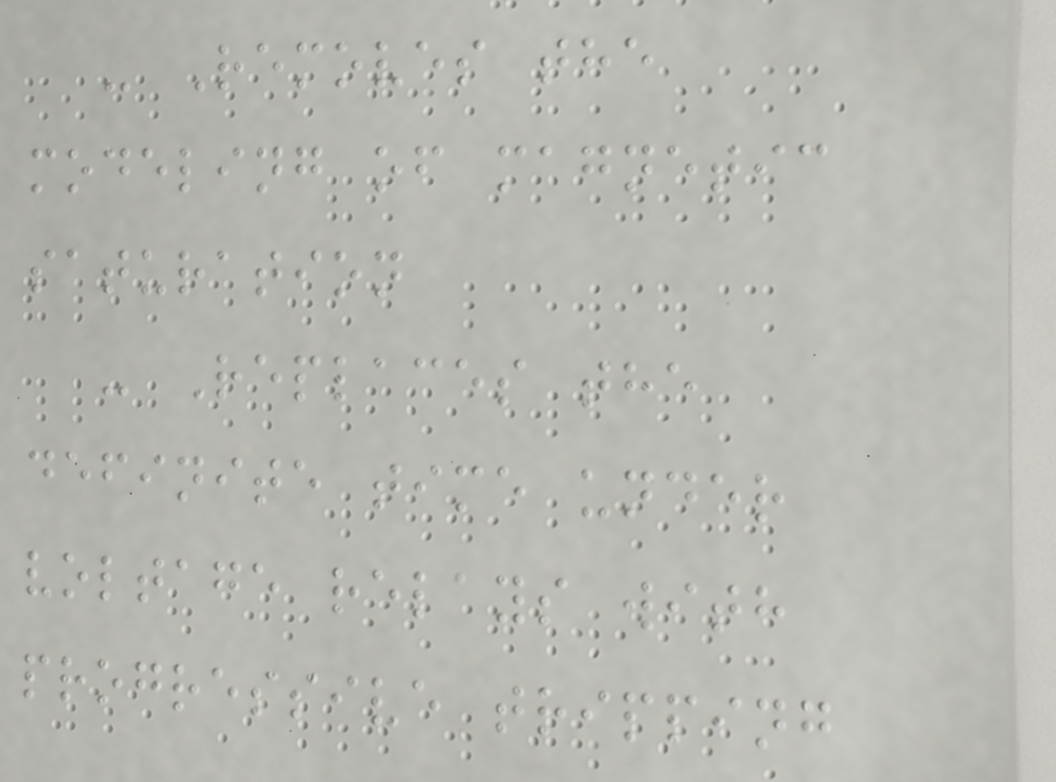- Removes the
modeling of magnetic
saturation
- Replaces the
definite time under
voltage relays with
progressive tripping
